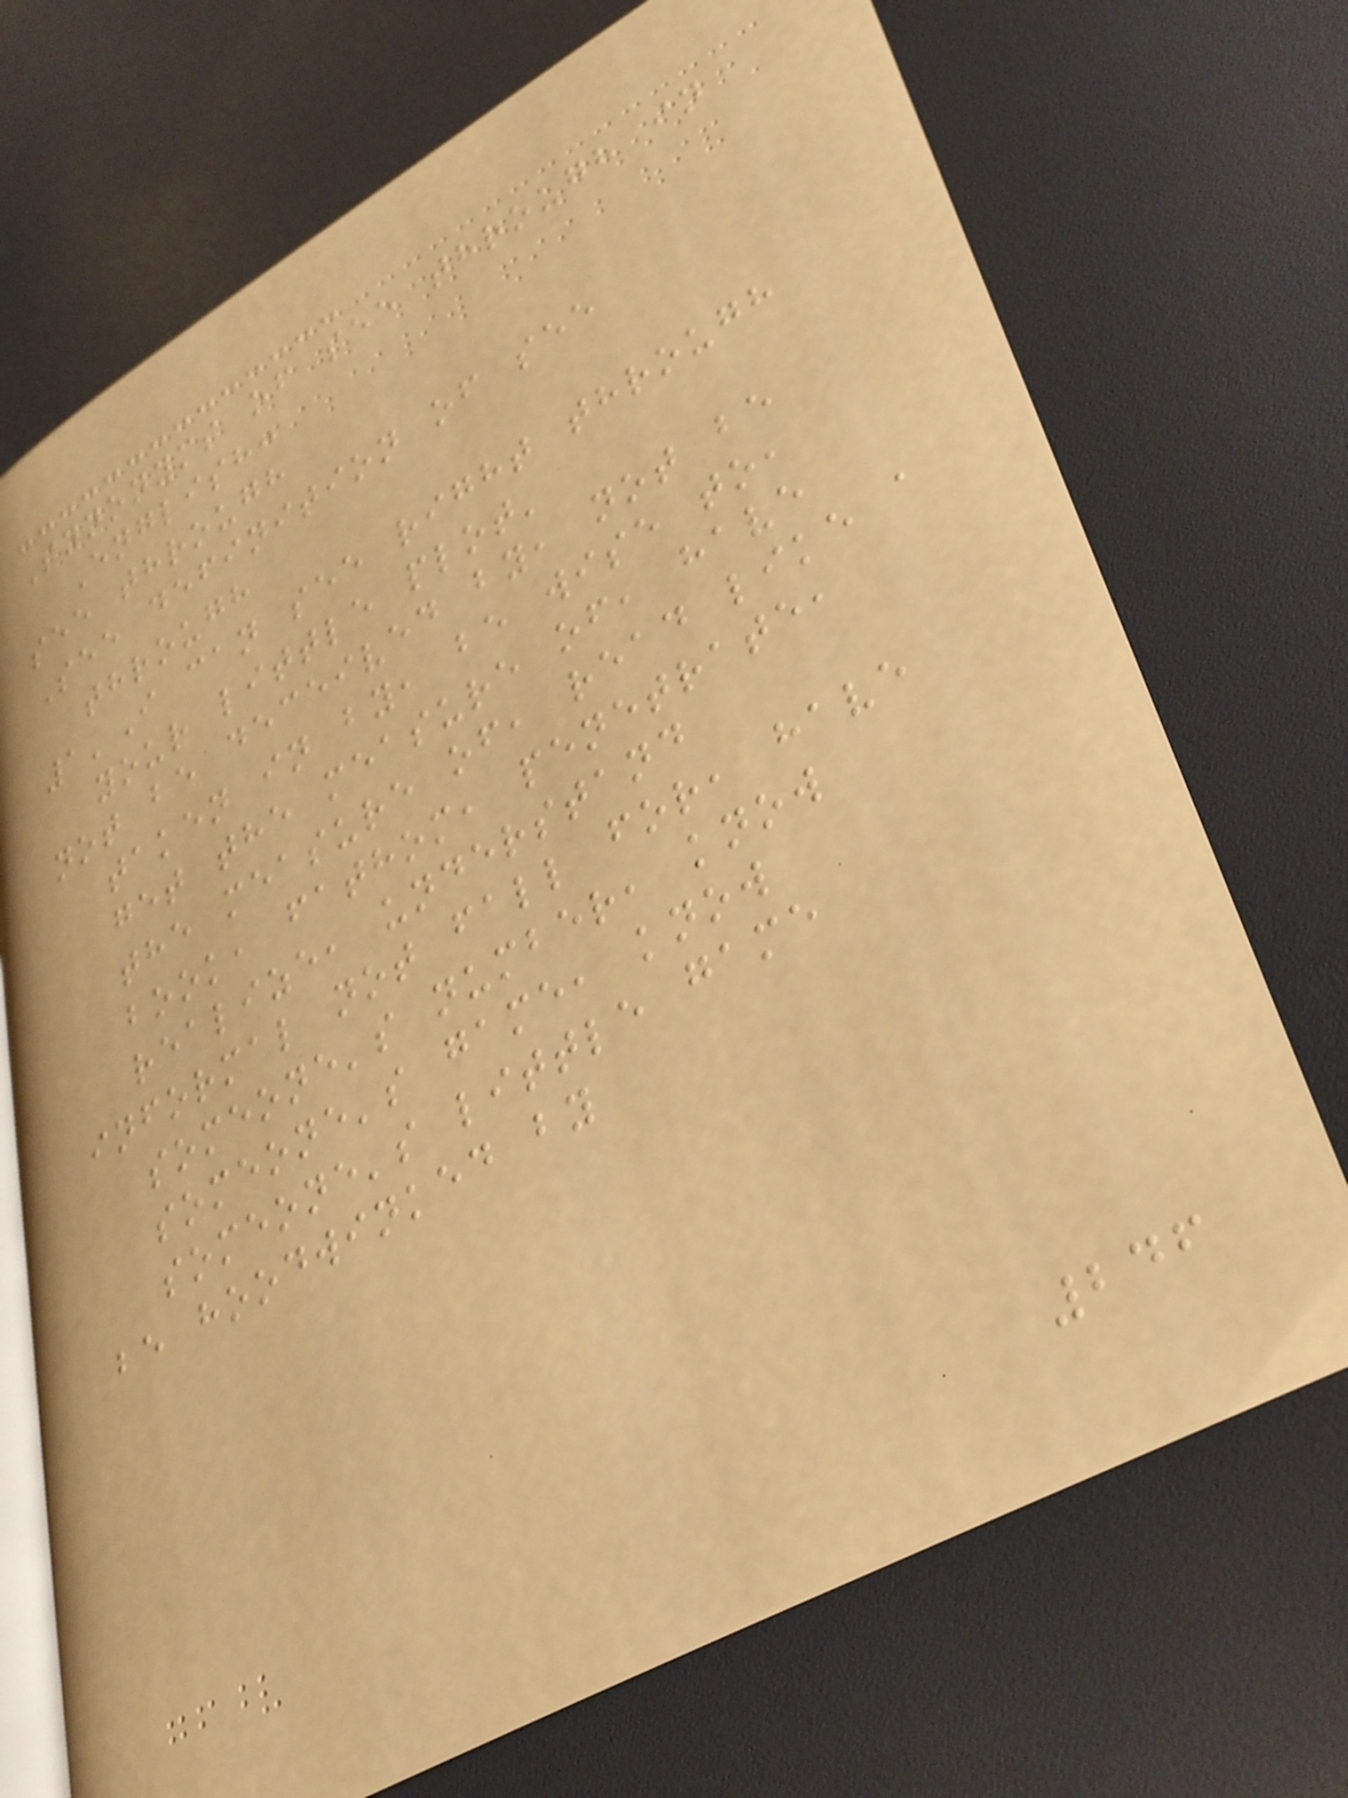Synonyms of see through in
English:
see through
See definition of see
through
1'I can see right through
your little plot'
not be deceived by, not be
taken in by, be wise to,
get the measure of, have
the measure of, read like a
book, fathom, penetrate,
realize, understand
informal not fall for, have
someone's number, know
someone's game, know
someone's little game
be hoodwinked by
246
